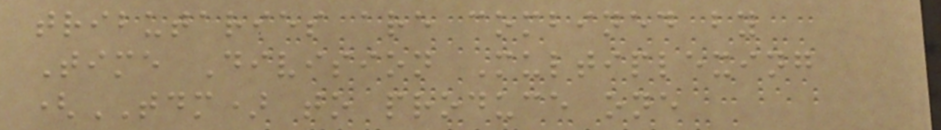tributaries are combined by
Time Division Multiplexing
(TDM) to produce one
